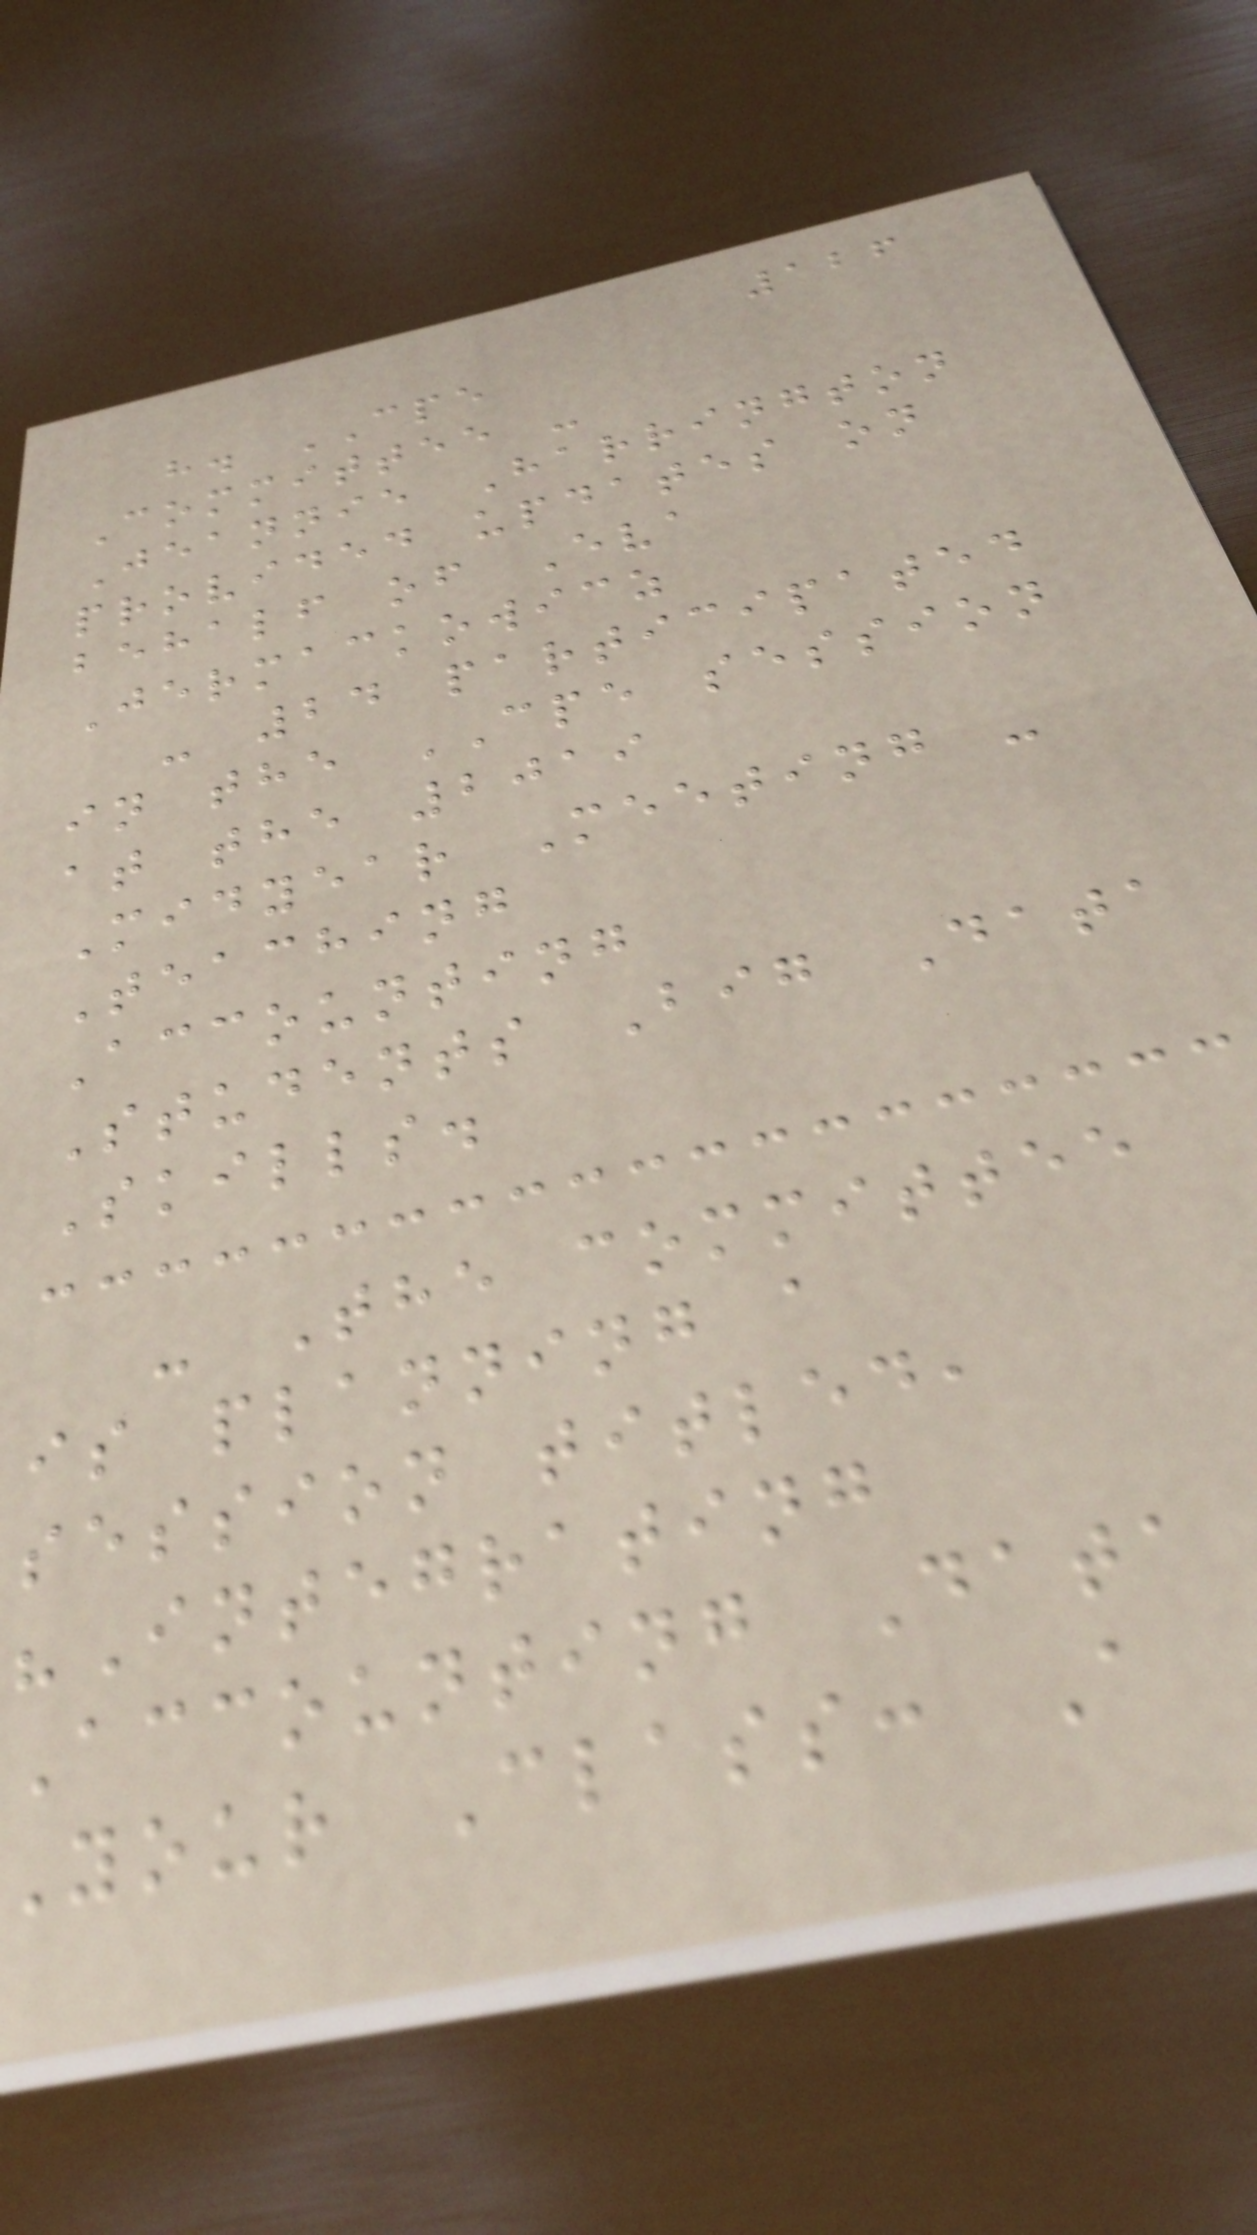126
h. CPE
Committee -
Jeannie Harrington
provided updates on
behalf of Eva
Jermackowicz
- 24 participated
in the CPE session
at the 2019
Midyear Meeting -
Teaching
Accounting
Students Big Data
Skills.
- The committee
is planning a
session titled,
"Integrating
Accounting Data
your Class: A
